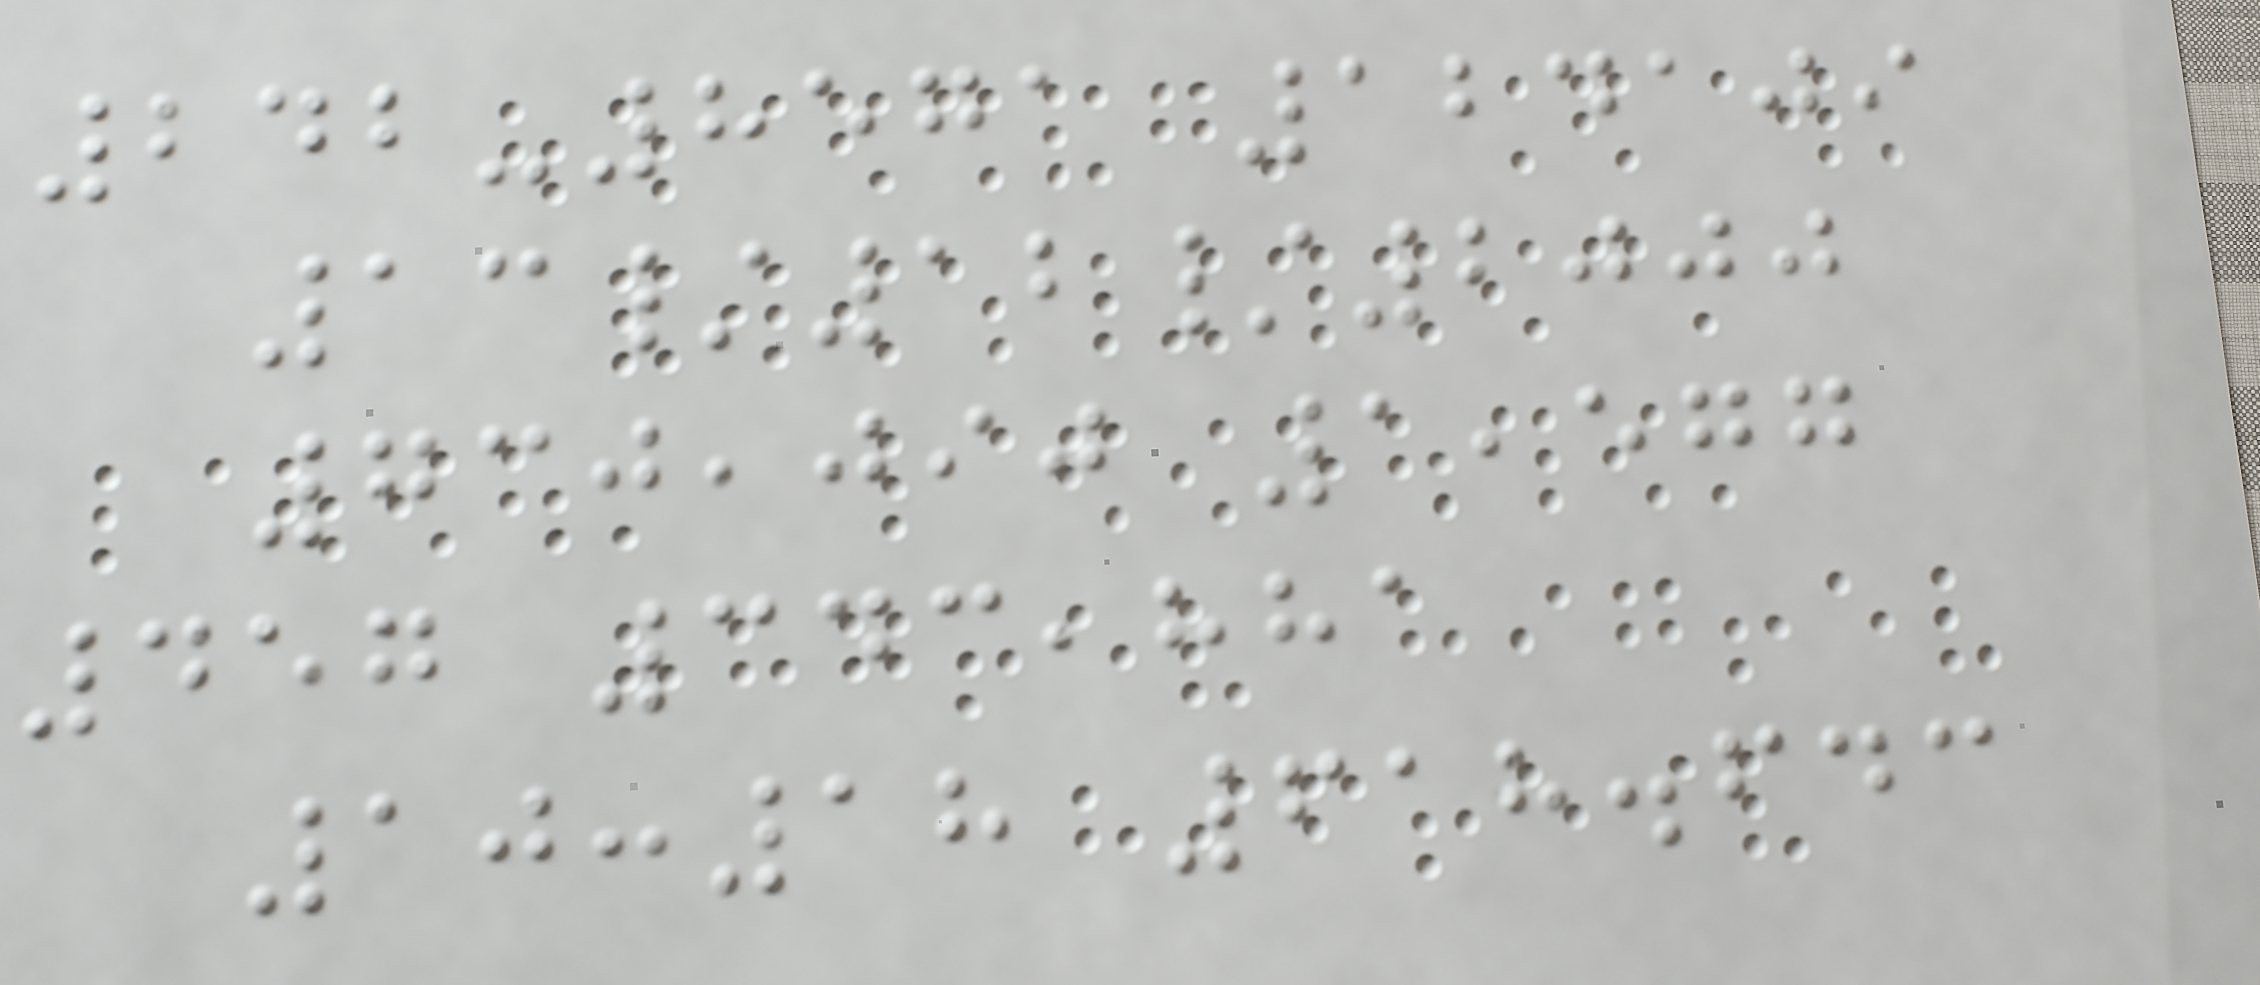242-8571 124109
13/12/2000
730,090 1,577
457 343,881
10:18 618.643
